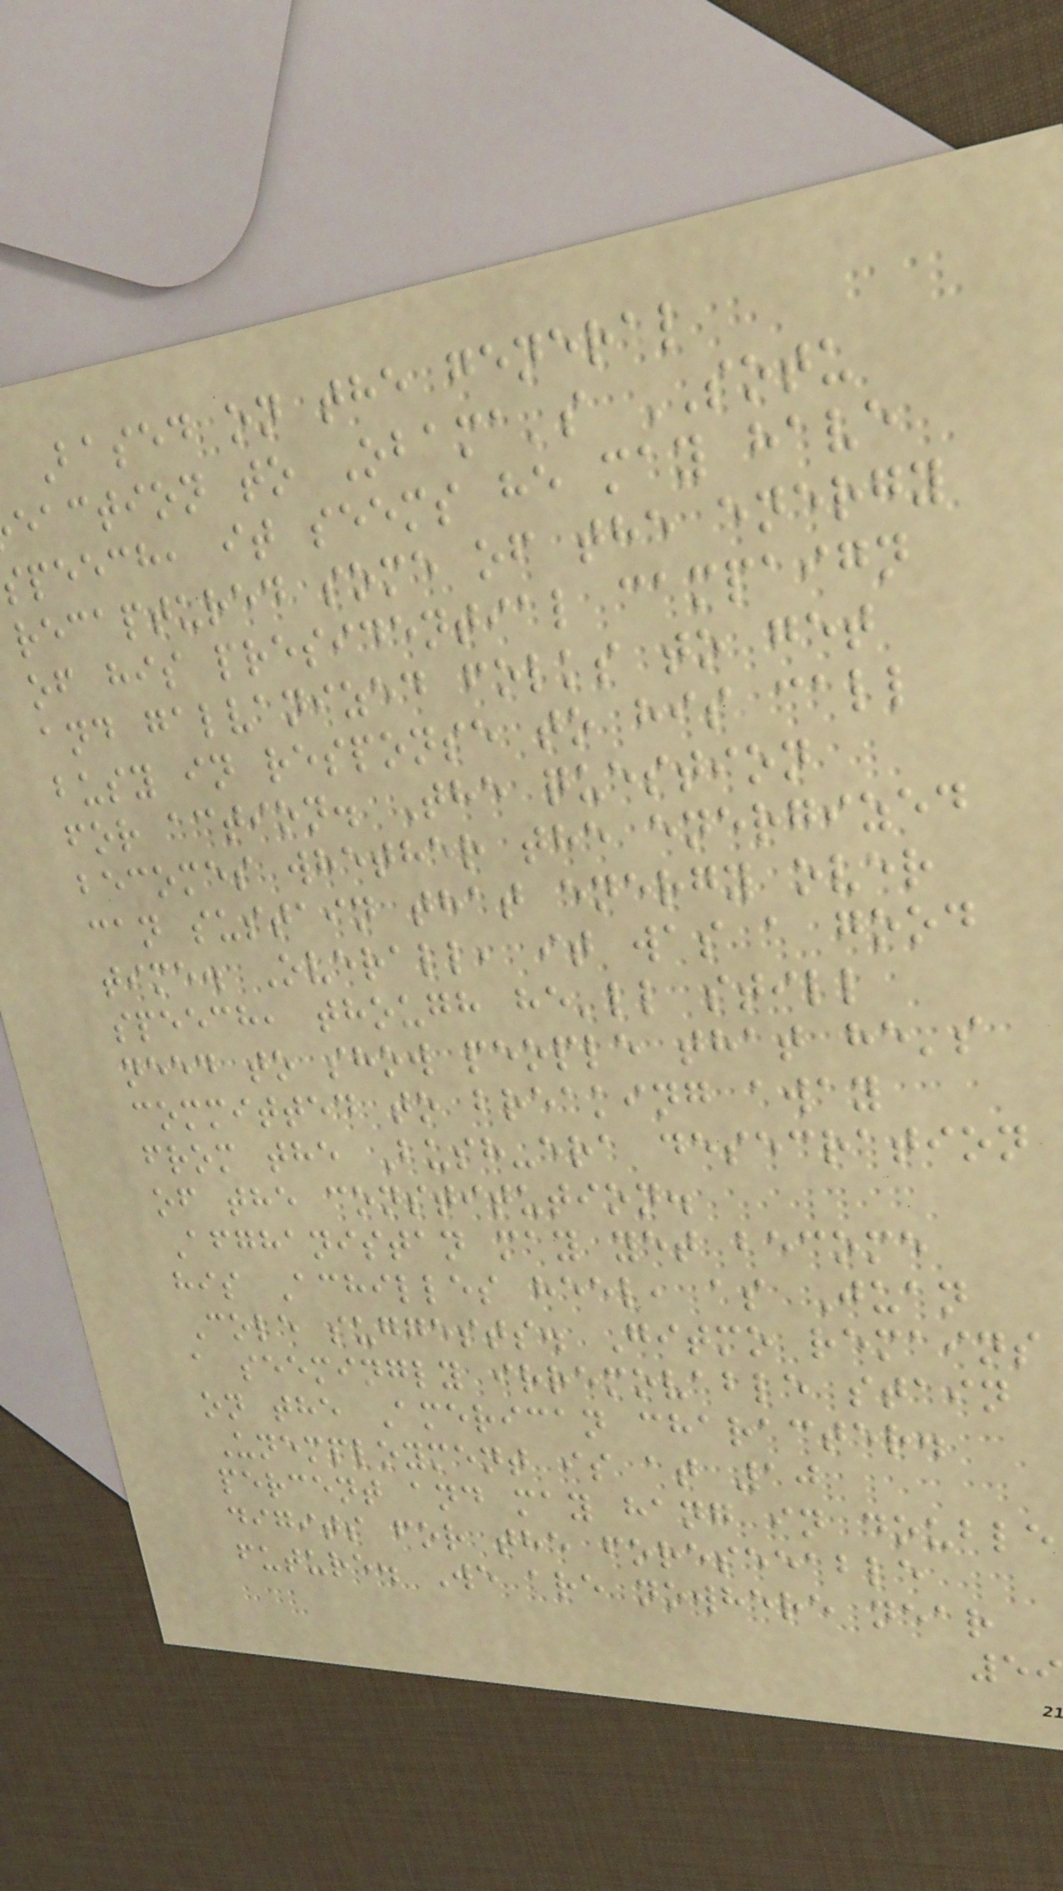Based on the general
eaction to Obama's SOTU
speech, it seems he may have
recaptured some of the energy
of his presidential campaign
and galvanized folks to get
busy in response to his call
for action. The question
becomes whether the energized
can sustain that energy over
time. Overall, it was a good
speech, though he'll still
need to show people that he's
committed to breaking away
from the Bush-era desecration
of the constitution.
Afghanistan may yet become
his Achilles heel, as Juan
Cole suggests. Gitmo remains
a seemingly irremovable stain
on the American character.
Unemployment is at 10
percent and may hang in double
digits for the foreseeable
future. We are nowhere near
59
